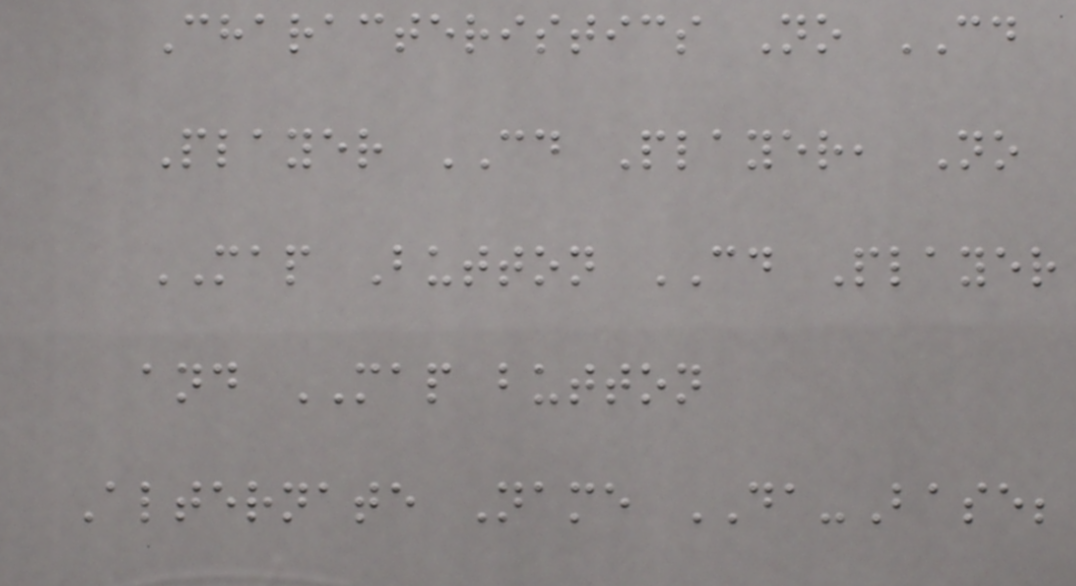Characteristics No CD
Player CD Player, No
MAP Button CD Player
and MAP button
Alternate Name DA-Base;
